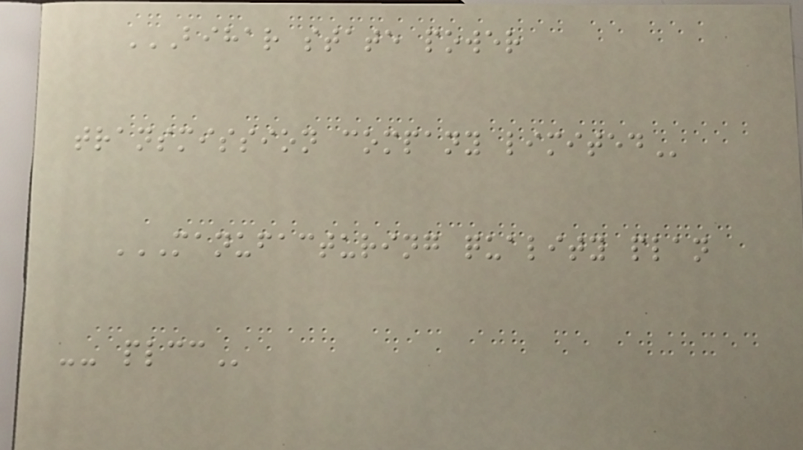BIHAR STATE POWER
TRANSMISSION COMPANY LIMITED
MANUFACTURING QUALITY PLAN
-- PLCC
